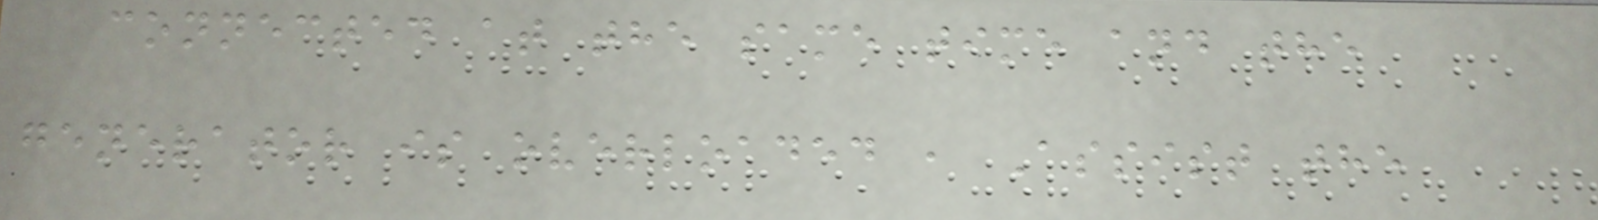connected at the same time and the
generator is overloaded , Assist the
